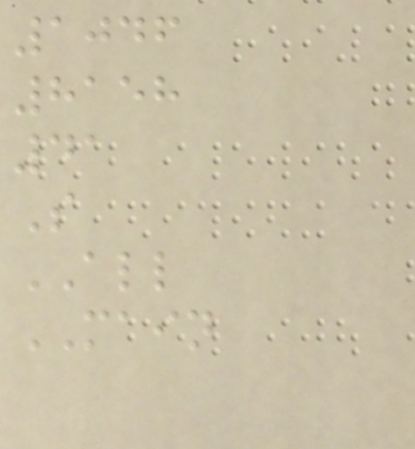1046
8158
41
S
ALL
MAIN
